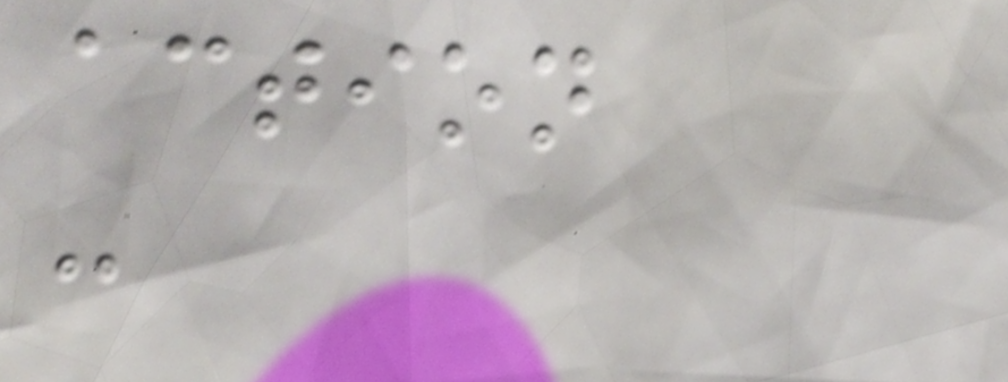action
-
